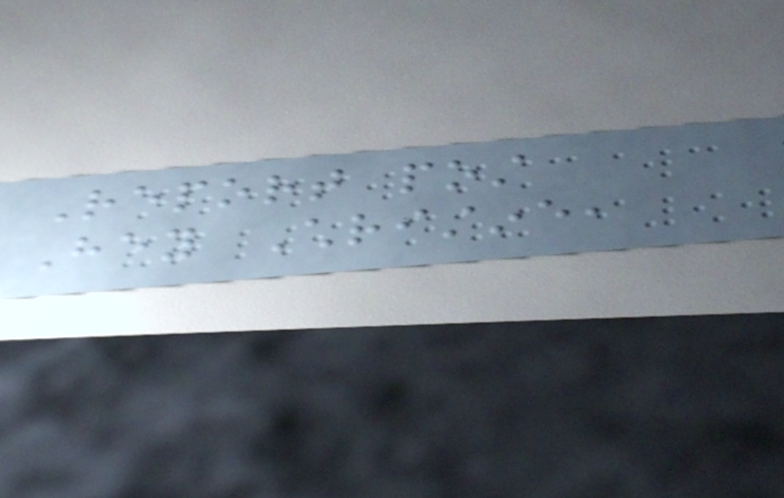Report post
Hey Christine,
